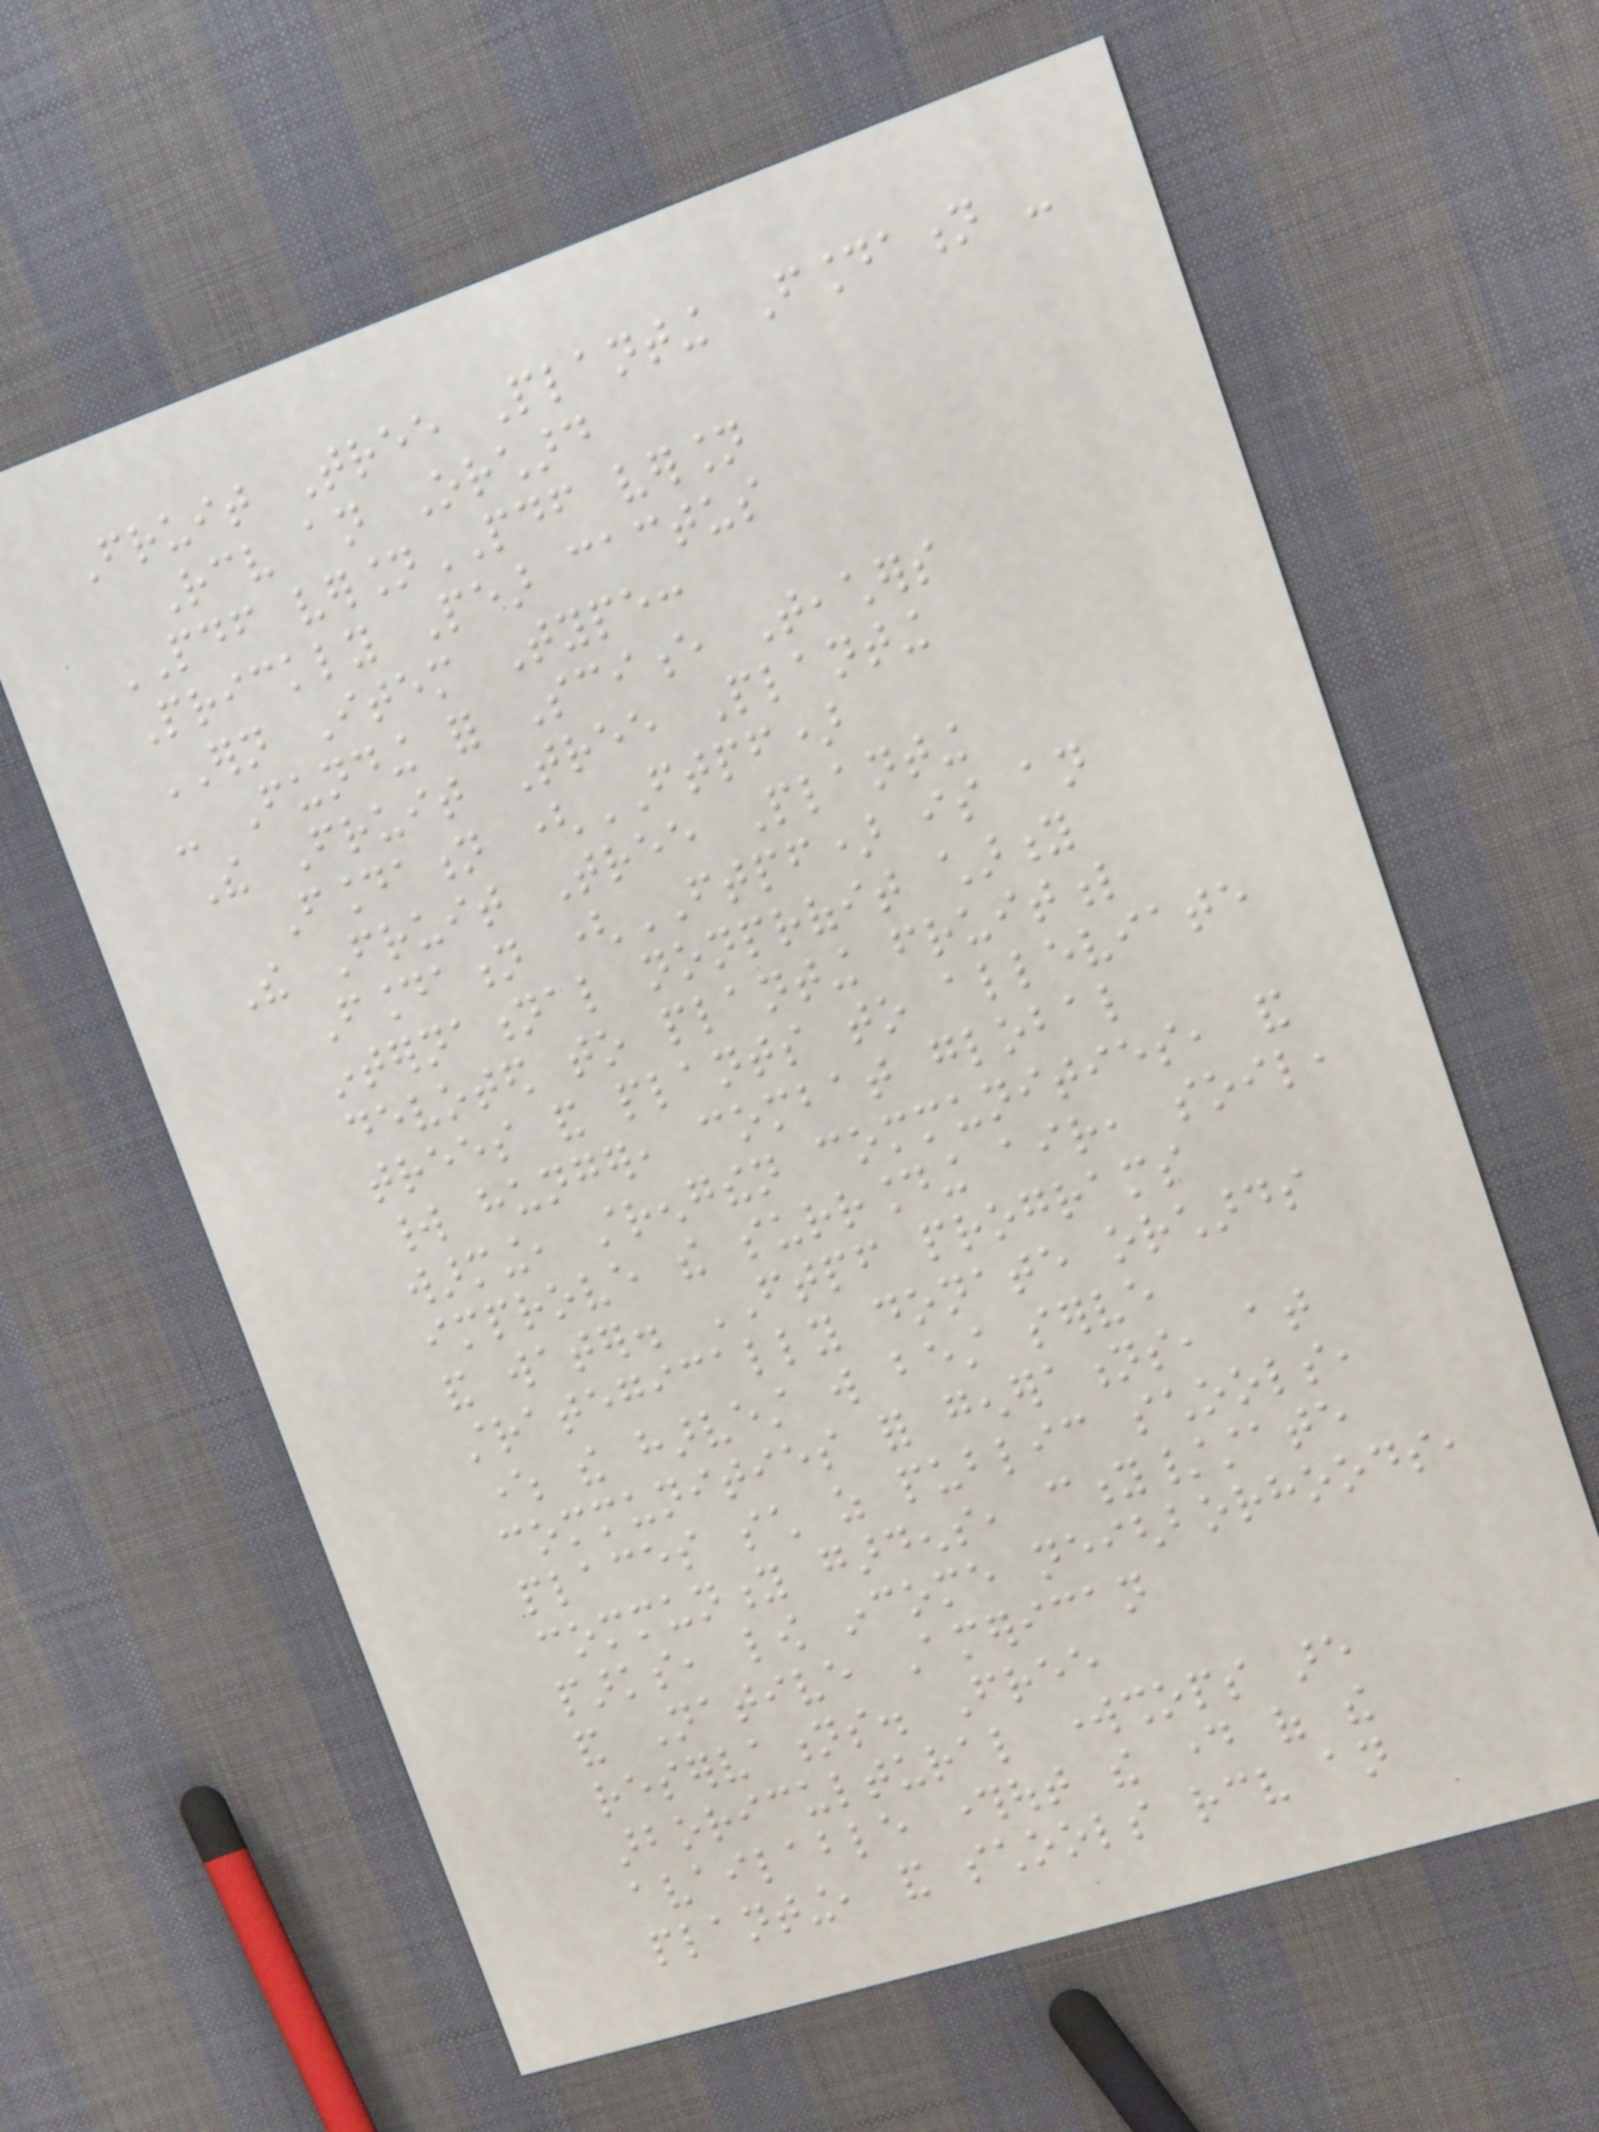Fruit Tree Planting Foundation -
Receive an Orchard
PDF versionPDF version
Prickly Pear cactus
ERN Item Type:
- Funding for Science Teachers
The Fruit Tree Planting
Foundation (FTPF)
The Fruit Tree Planting
Foundation (FTPF) is an
international nonprofit charity
devoted to planting fruitful
trees and plants to alleviate
world hunger, combat global
warming, strengthen communities, and
improve the surrounding air, soil,
and water. FTPF programs
strategically donate orchards
where the harvest will best serve
communities for generations, at
places such as public schools,
community gardens, city/state
parks, low income neighborhoods,
and Native American
reservations. Free
arboricultural workshops are
available throughout the day of the
planting, and schools receive an
